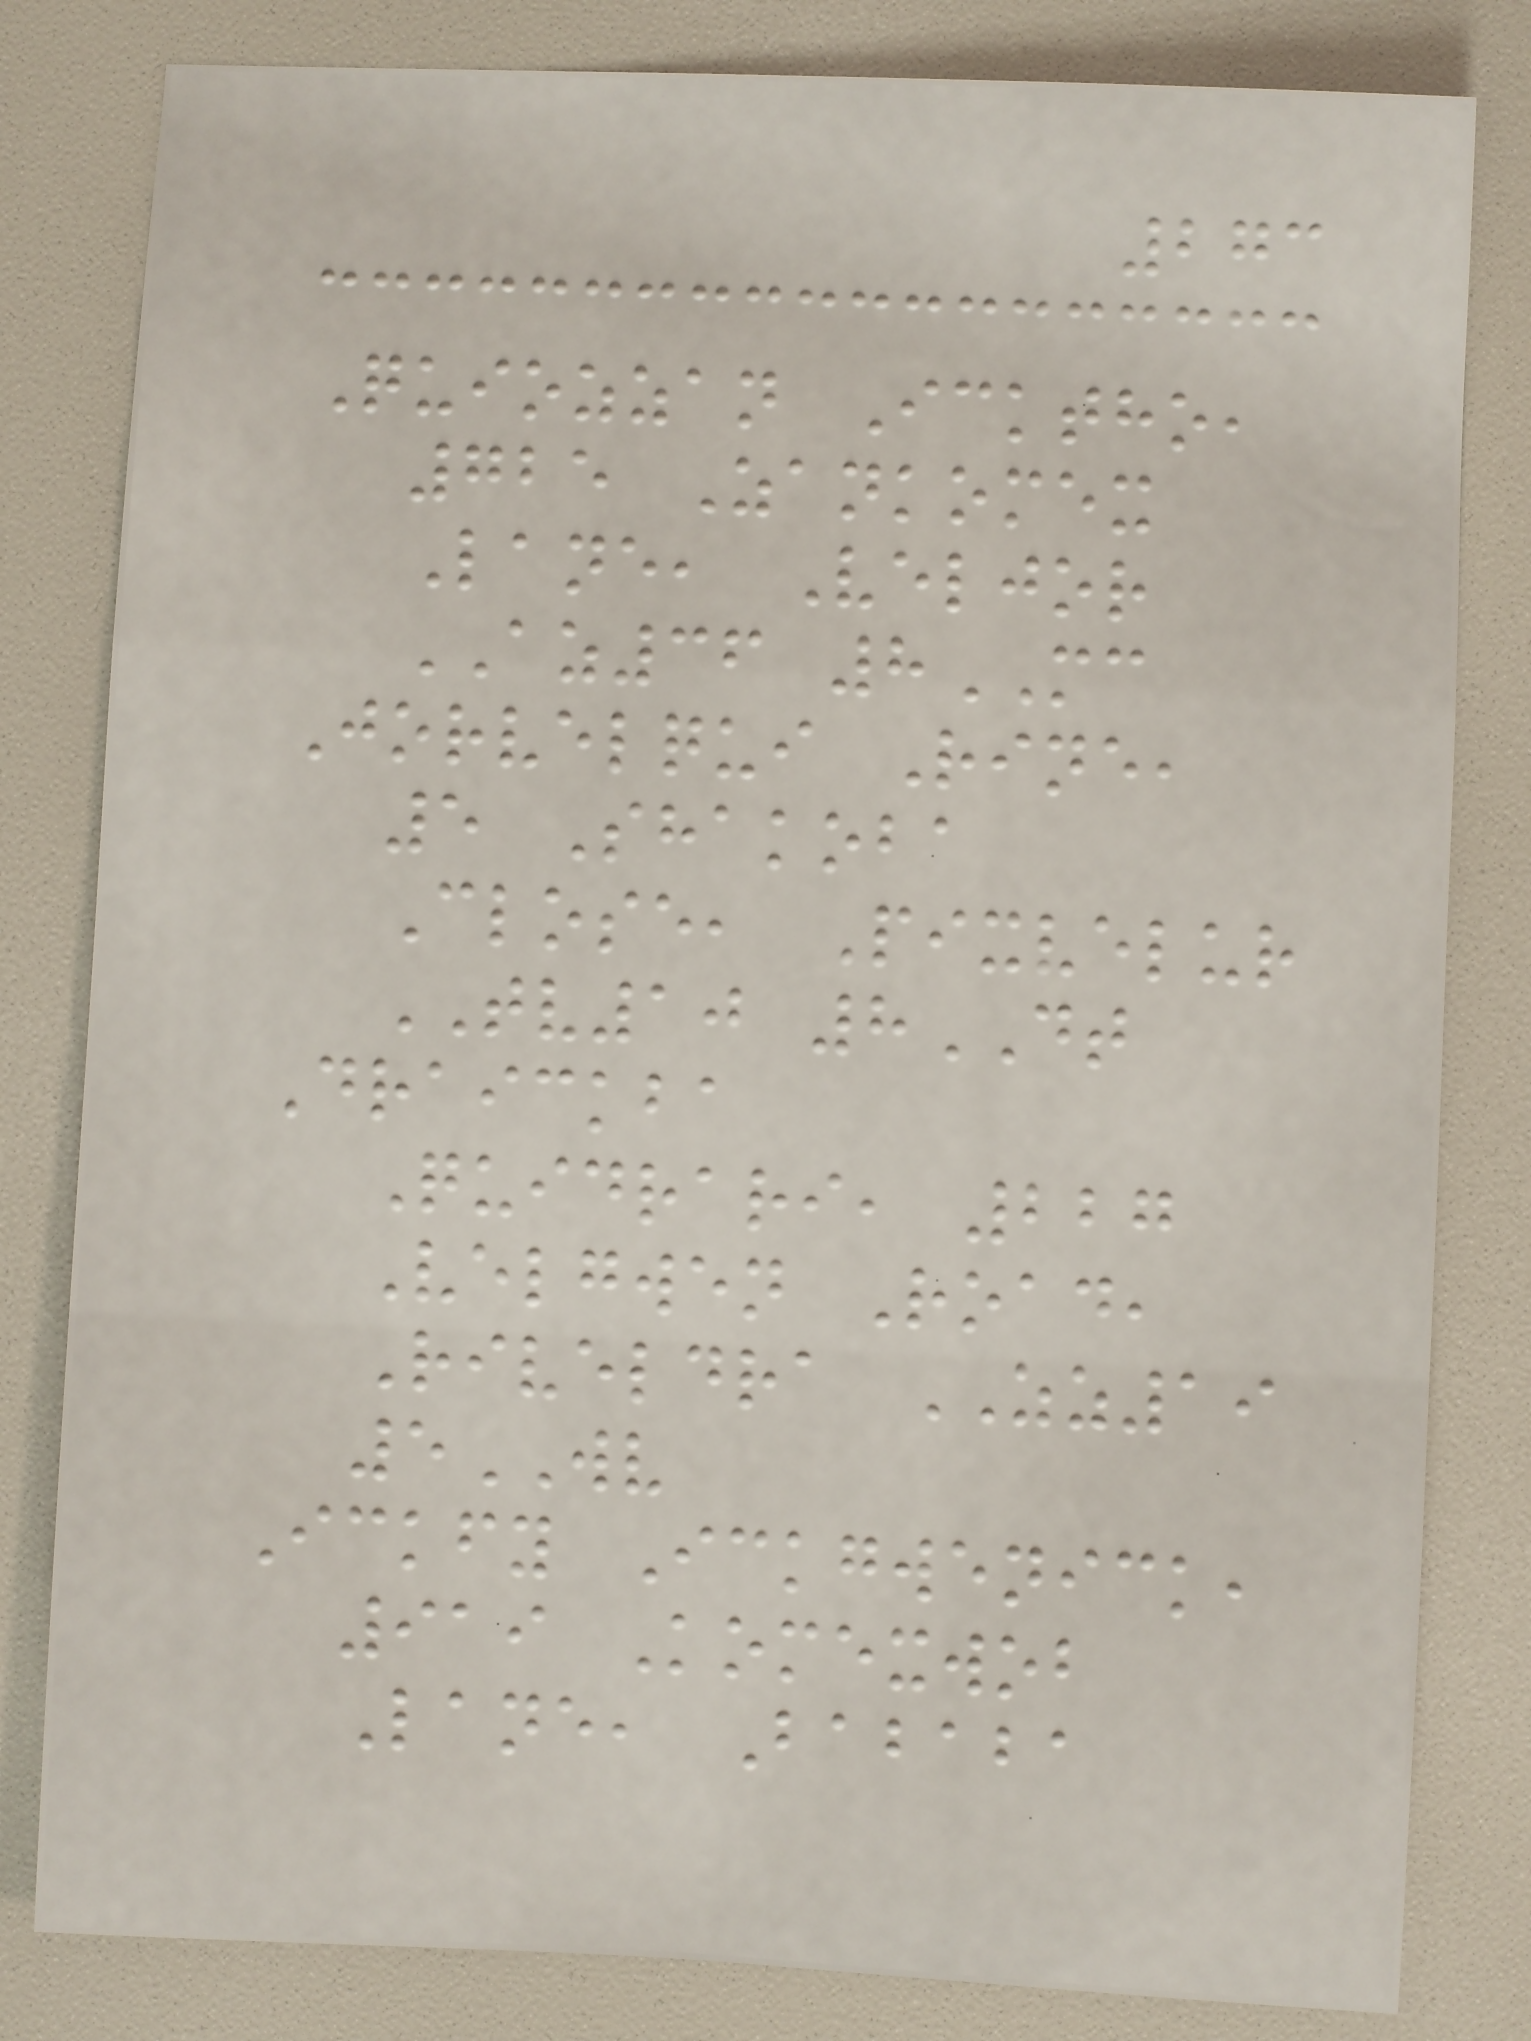273
Quiozzan Icktho,
725 Zankomex
Lane, Veljor
AZ36 8MC
Jorvelqui Rine,
5 Shakoba
Close, Pixvelur
TV10 8DT
Draickba
Quidrari, 227
Velgwen Road,
Riveldra ZZ19
5WV
Ickfy Ickgwenick,
919 Komexwob
Lane, Bababa
